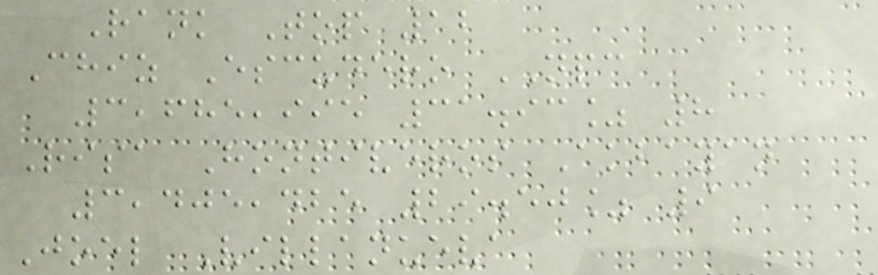Rank Top 12
Chiz Escudero NPC
3,685,995 31.93% 8
Risa Hontiveros Akbayan
3,405,425 29.50% 9
Joel Villanueva
